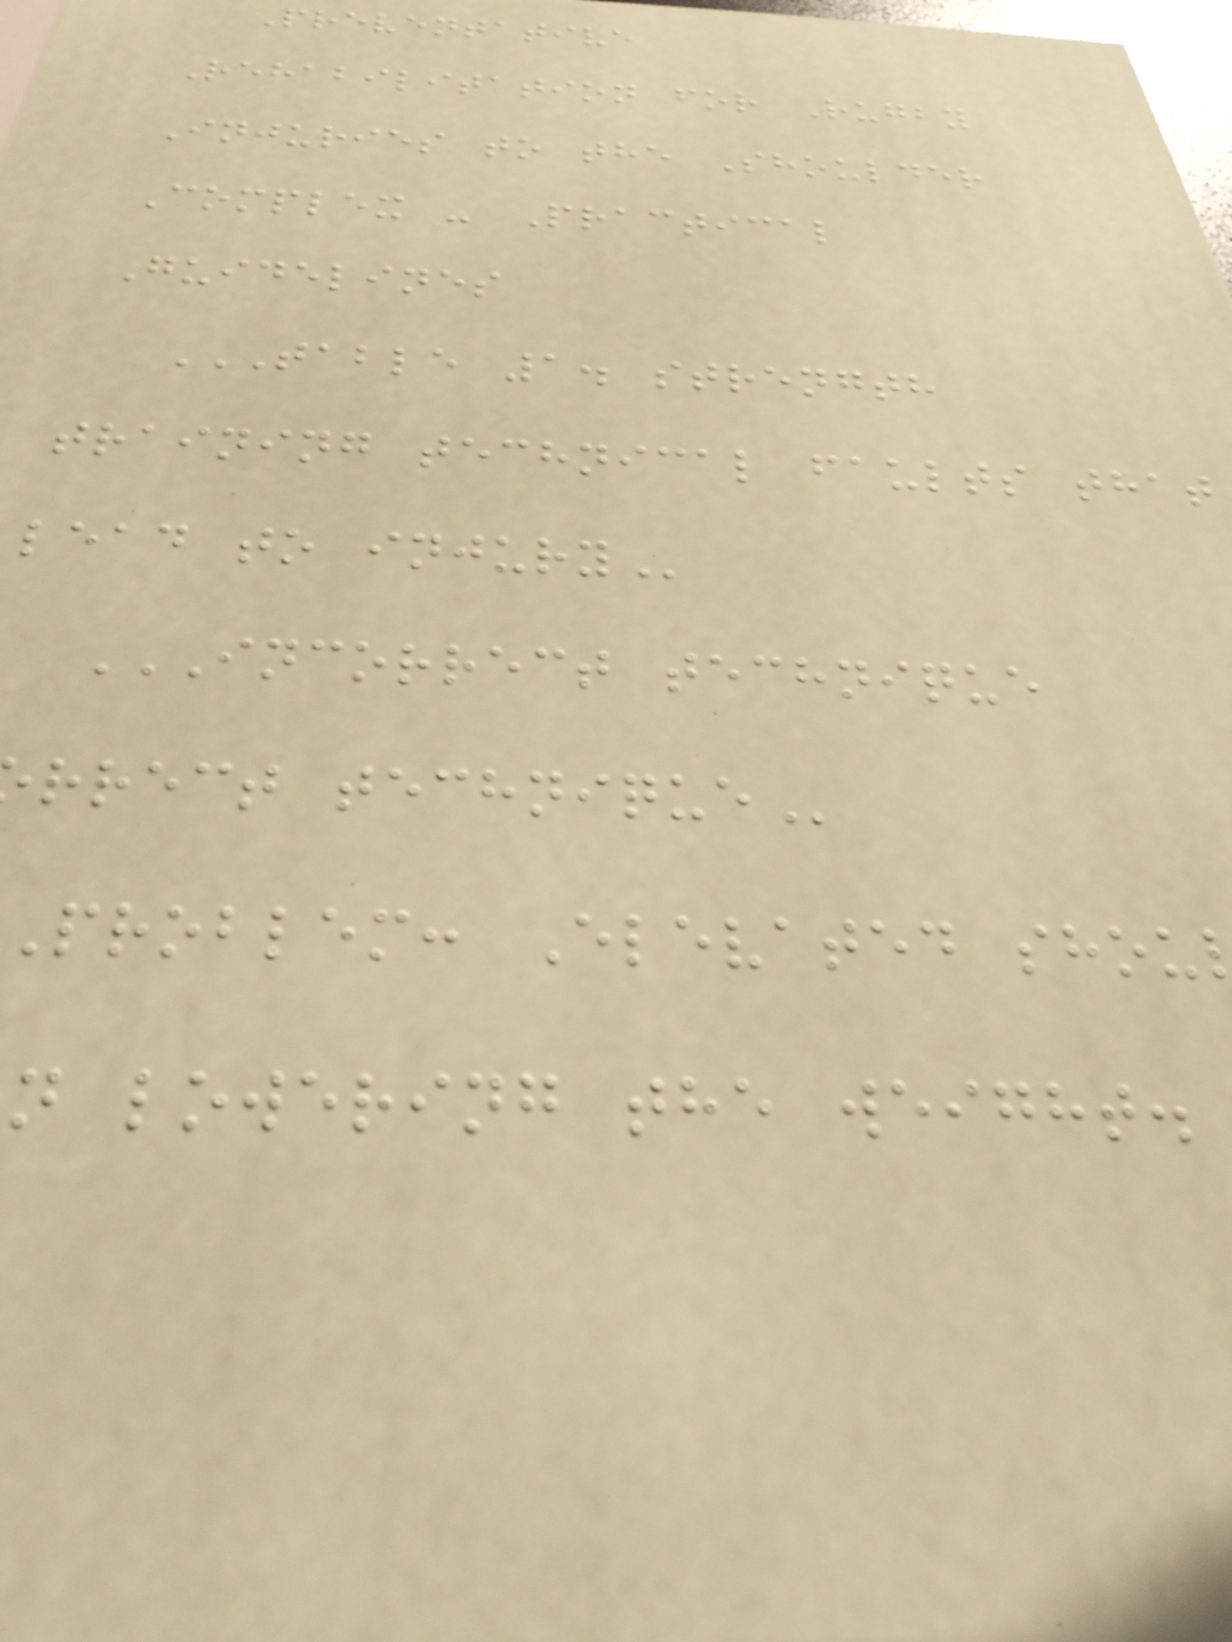Preventative
Rehabilitation for Rugby
Injuries to the Shoulder
Complex - Practical
Guidelines
TABLE 1. STRENGTH
training technical faults that
lead to
INCORRECT TECHNIQUE
rrect
problem: Elevated shou
n lowering the weight.
